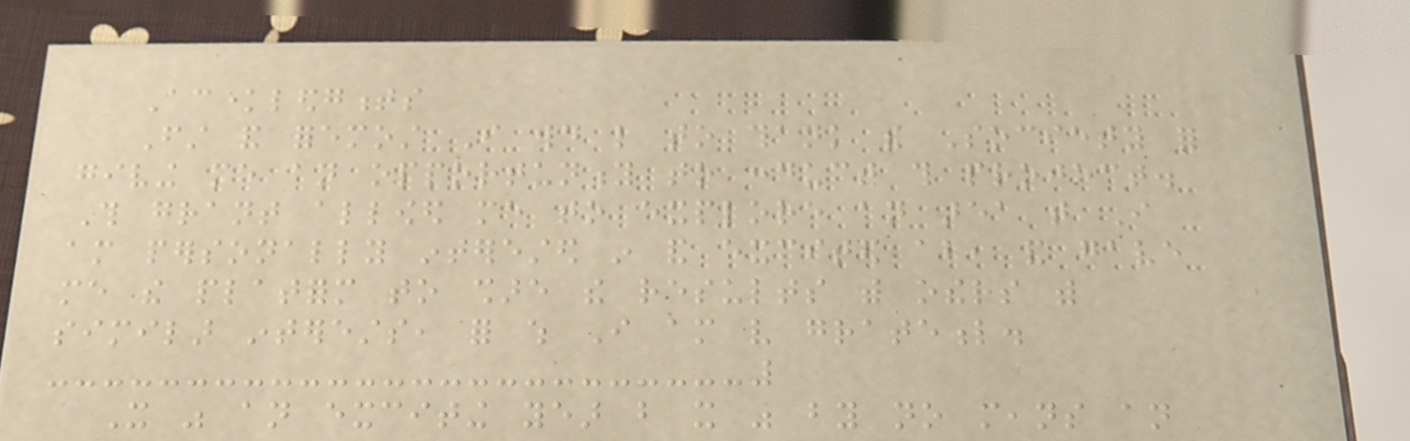Acknowledgments
First and foremost I would like to thank the Society for
giving me an opportunity to conduct this project.
This grant allowed me to explore an area that I
am personally interested in and excited about, and gave
me the platform to share the results with others with
similar interests, for which I am very grateful.
It was an exciting year but it was by no means an
